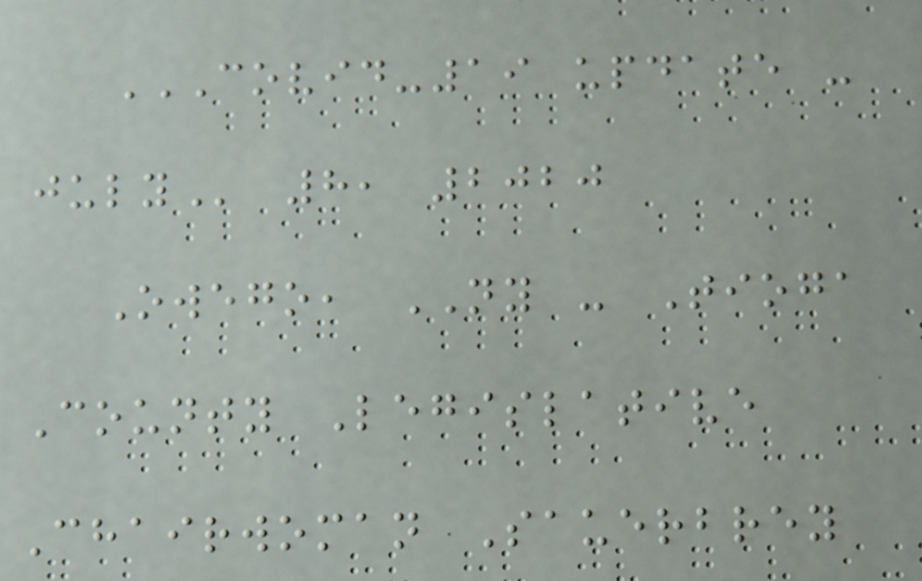COVID-19 UPDATE -
JULY 8, 2020
Owego, NY - Tioga
County Legislative
Chairwoman Sauerbrey
